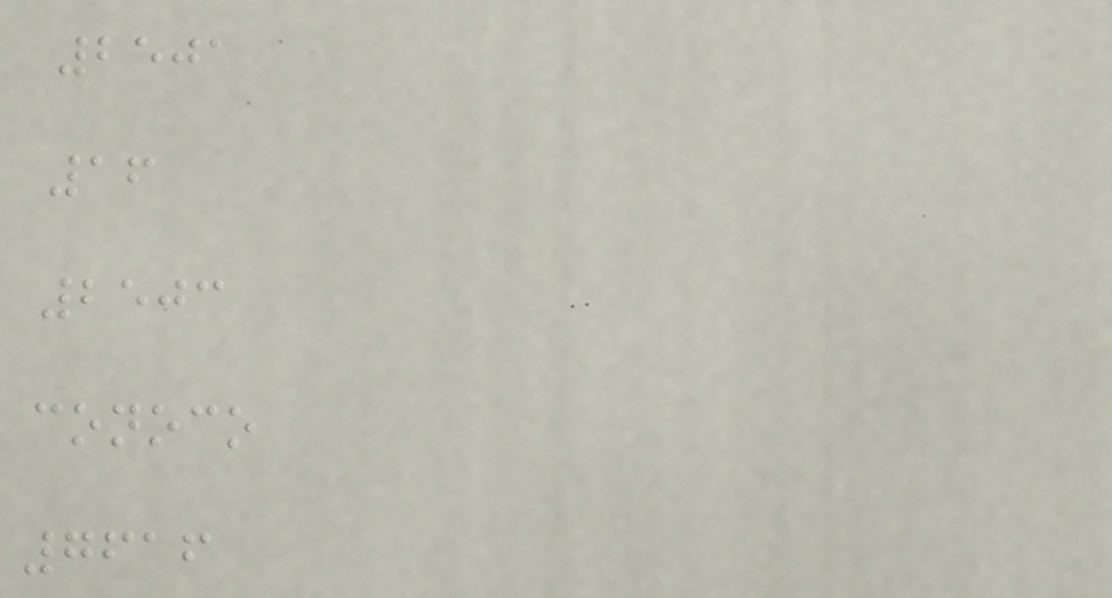2501
16
2503
conoco
7616
